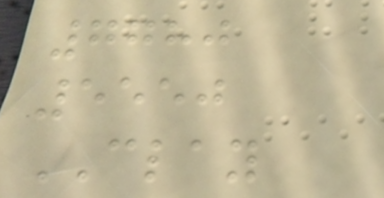7780
5550
CLAY
